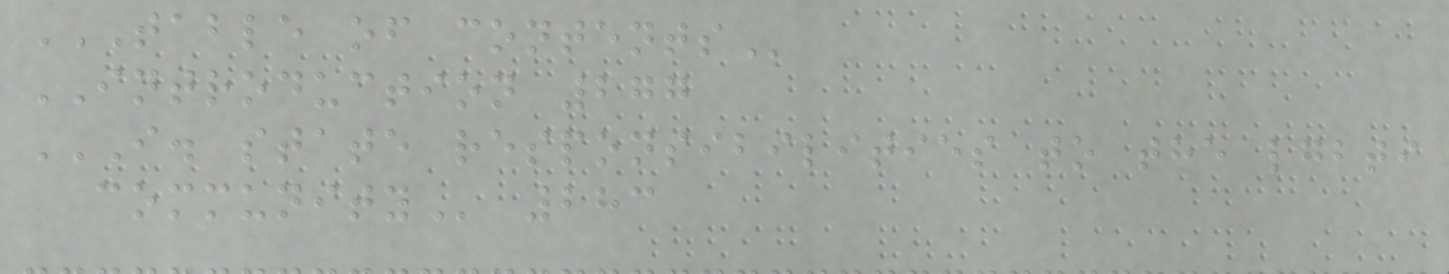TABLE OF CONTENTS
INTRODUCTION 277
I. STATE RESPONSIBILITIES TO THE LGBTI
COMMUNITY 283
